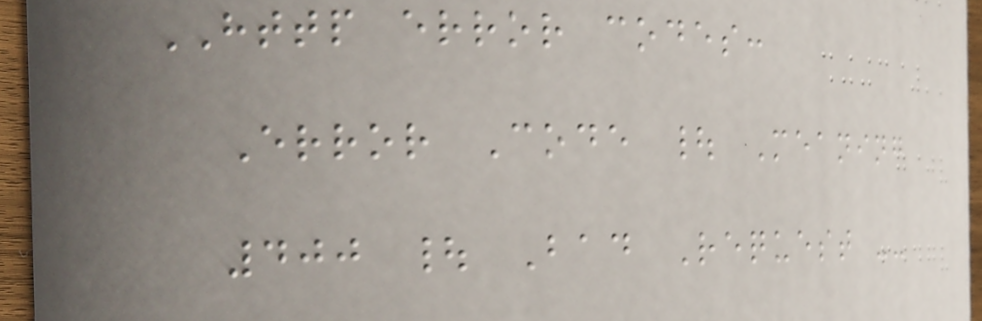HTTP error codes:
Error Code | Meaning
400 | Bad Request --
